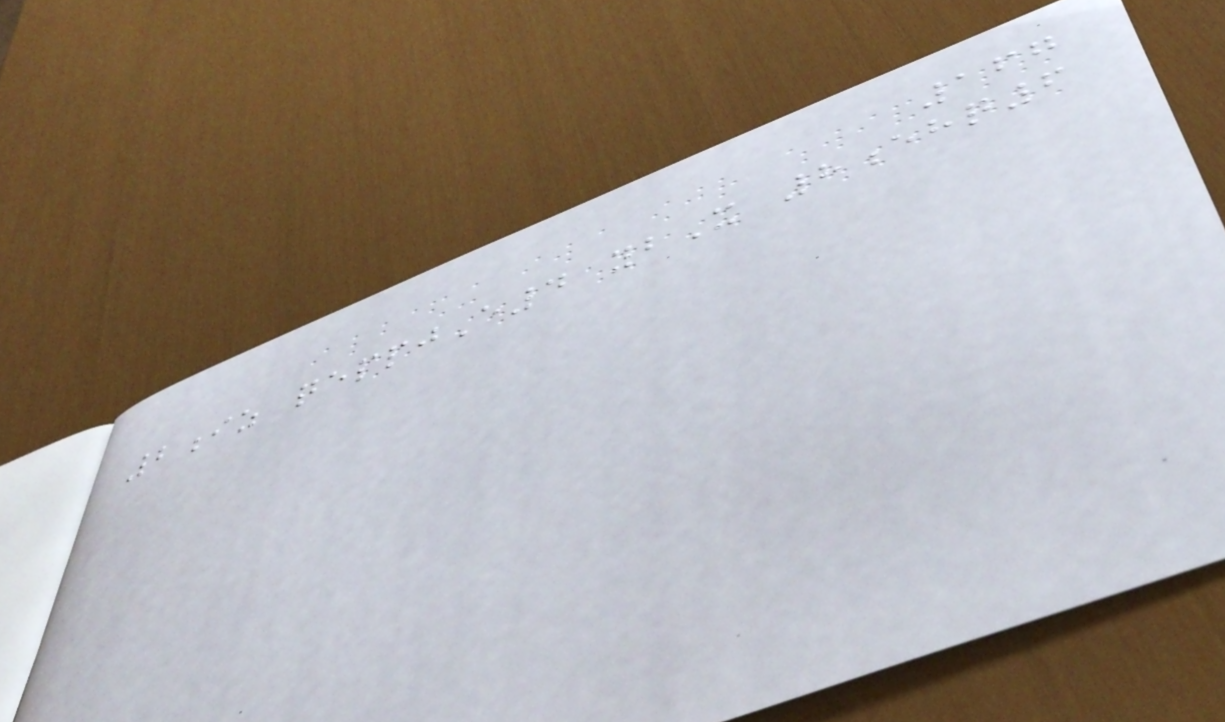167
2iz qeppjE4 ybX 8ehq6
